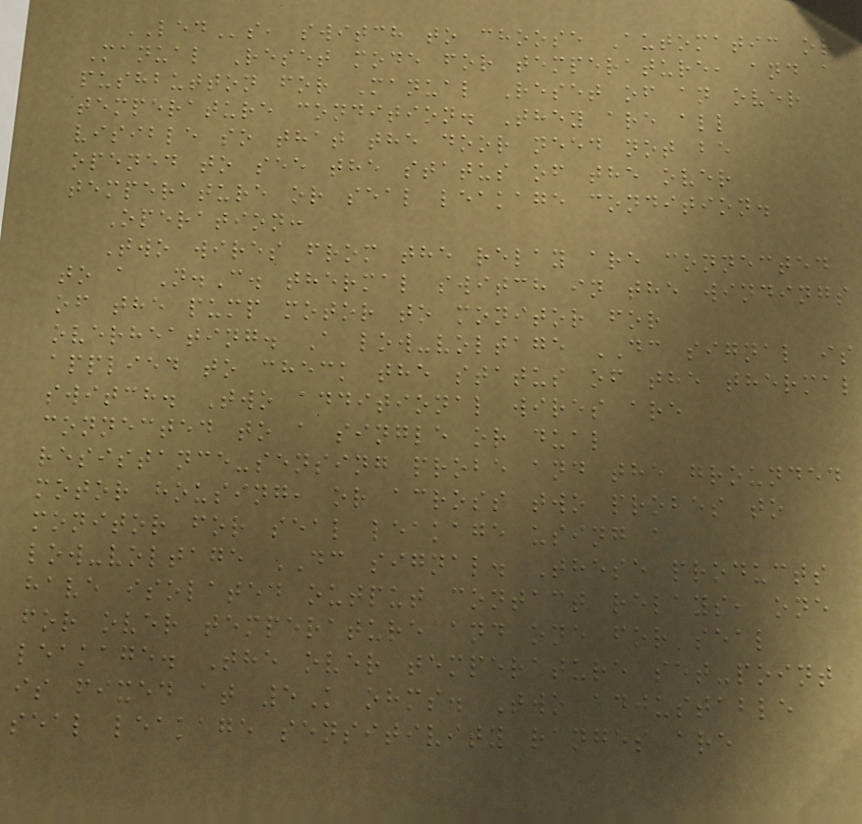LEDs, switch to choose Automatic or
Manual Reset mode for temperature, and a
pushbutton for Manual Reset of an over
temperature condition. They are all
visible so that the door need not be
opened to see the status of the over
temperature or seal leakage condition.
Operation:
Two wires from the relay are connected
to a N.C. thermal switch in the windings
of the pump motor to monitor for
overheating. A low-voltage DC signal is
applied to check the status of the thermal
switch. Two additional wires are
connected to a single or dual
resistance-sensing probe and the grounded
motor housing, or across two probes to
monitor for seal leakage using a
low-voltage DC signal. These products
have isolated output contact relays, one
for over temperature and one for seal
leakage. The over temperature set-point
is fixed at 5K ohms. Two adjustable
seal leakage sensitivity ranges are
